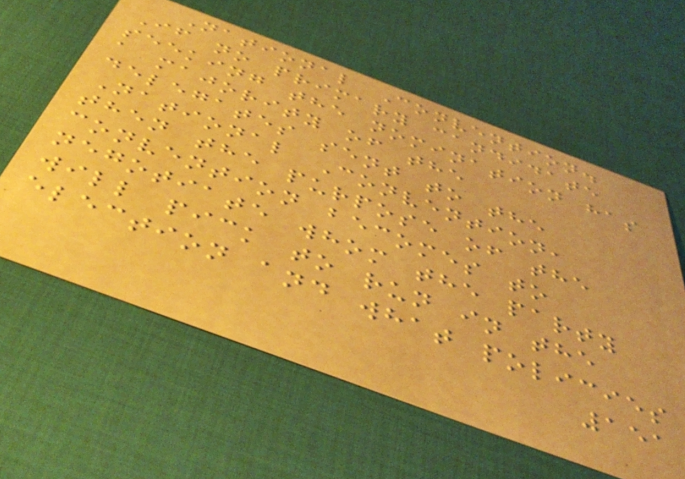National Convention.
If no primary candidate
seeking the nomination has
a majority of the
delegates sent to the
National Convention,
then the purpose of the
convention becomes to
negotiate whom the party
will pick to run in the
election and what policies
151
